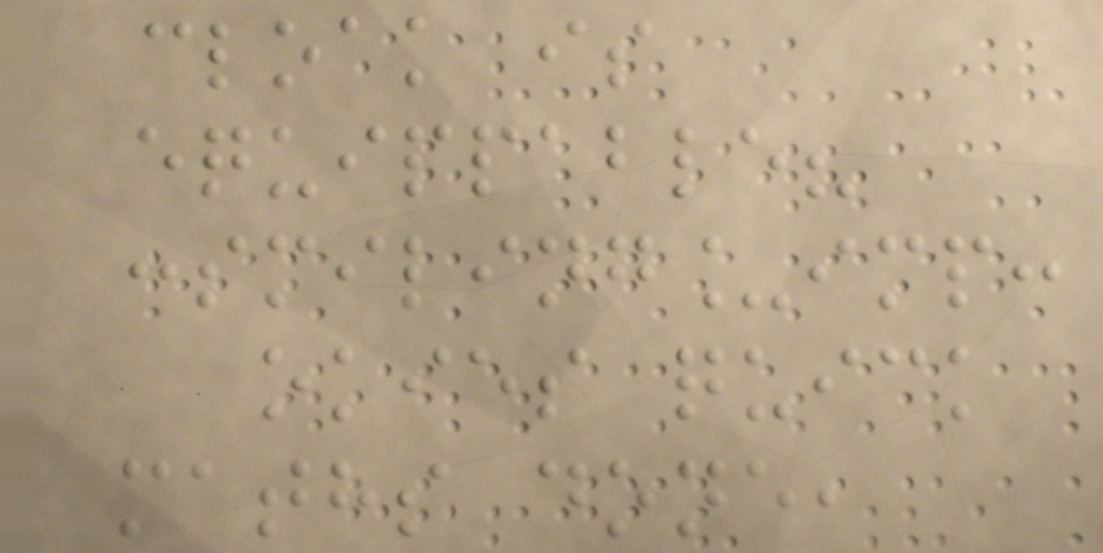cloak is
equippable?
:smiling_imp:
okies quick
maths done,
